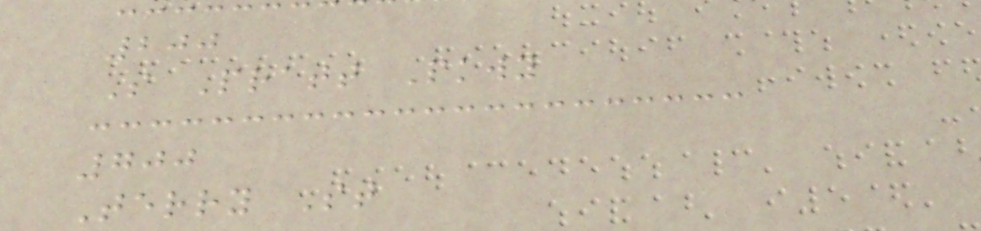200
S Pratt Pkwy
700
Terry St
